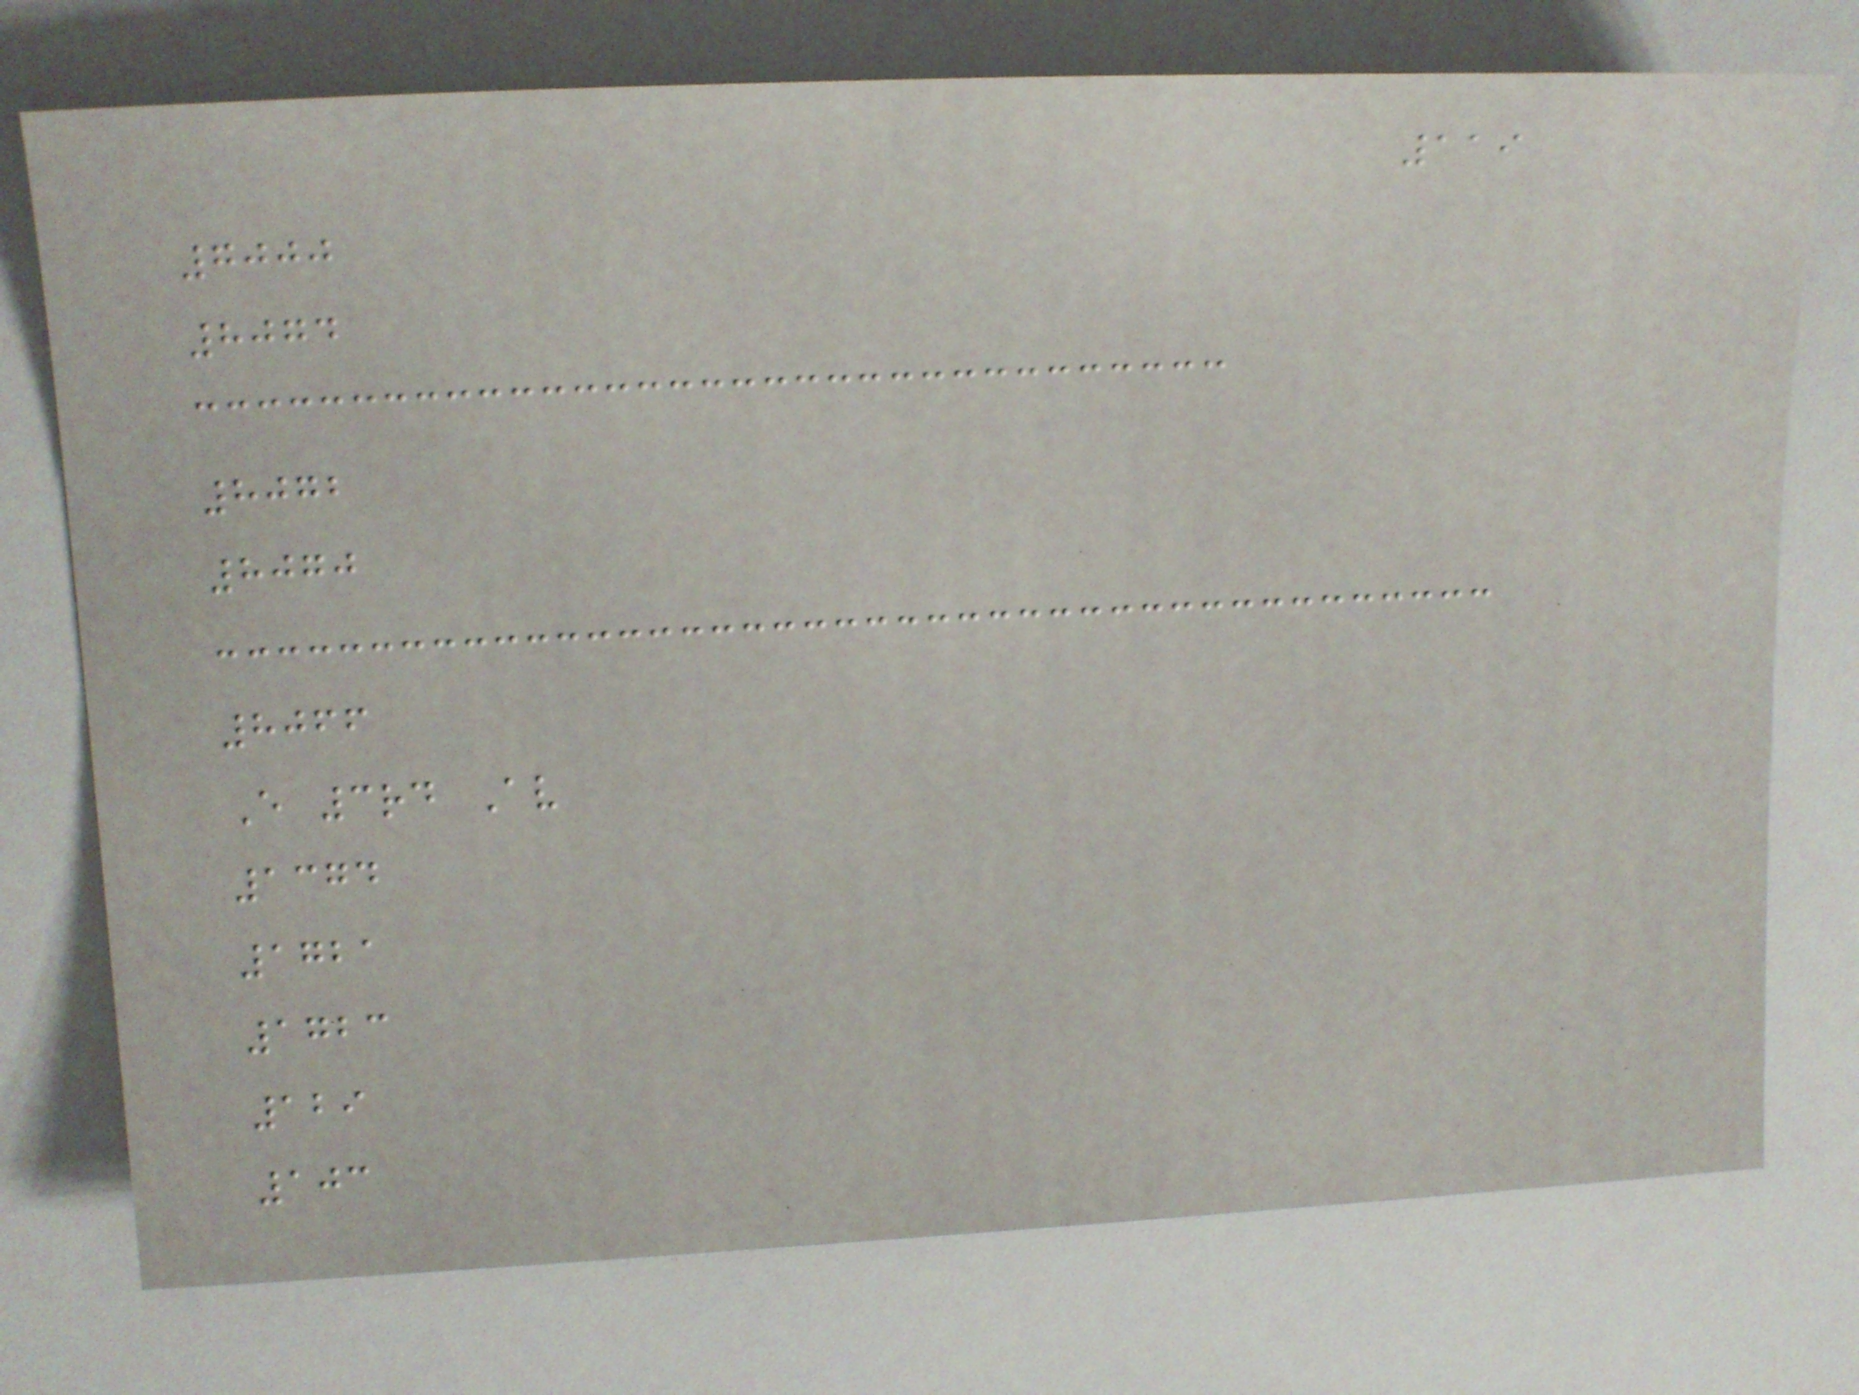119
7000
8074
8072
8070
8066
E 3rd Av
1374
1721
1723
129
103
